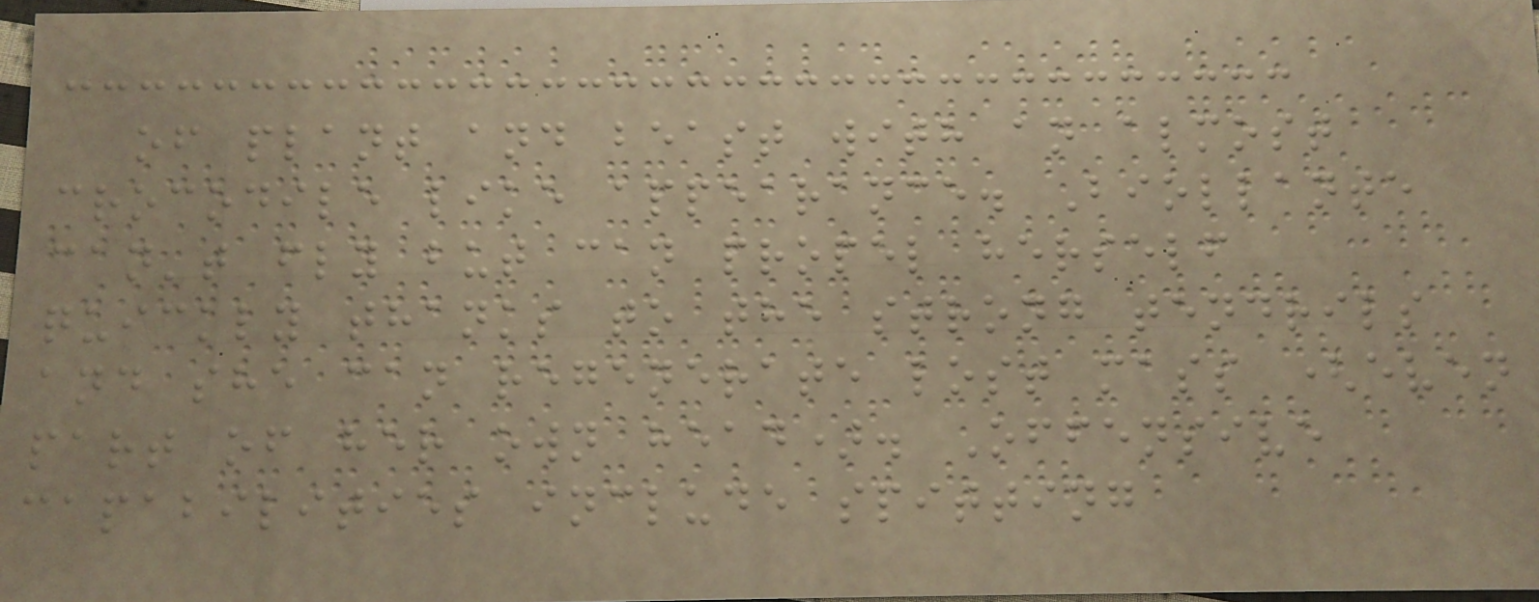of plant and beast with an almost
crocodile like appearance. Biollante
can't fly but can propel herself
quickly thanks to the strong tendrils
and she can regenerate lost mass (even
part of her own head). Offensive
capabilities include spitting
